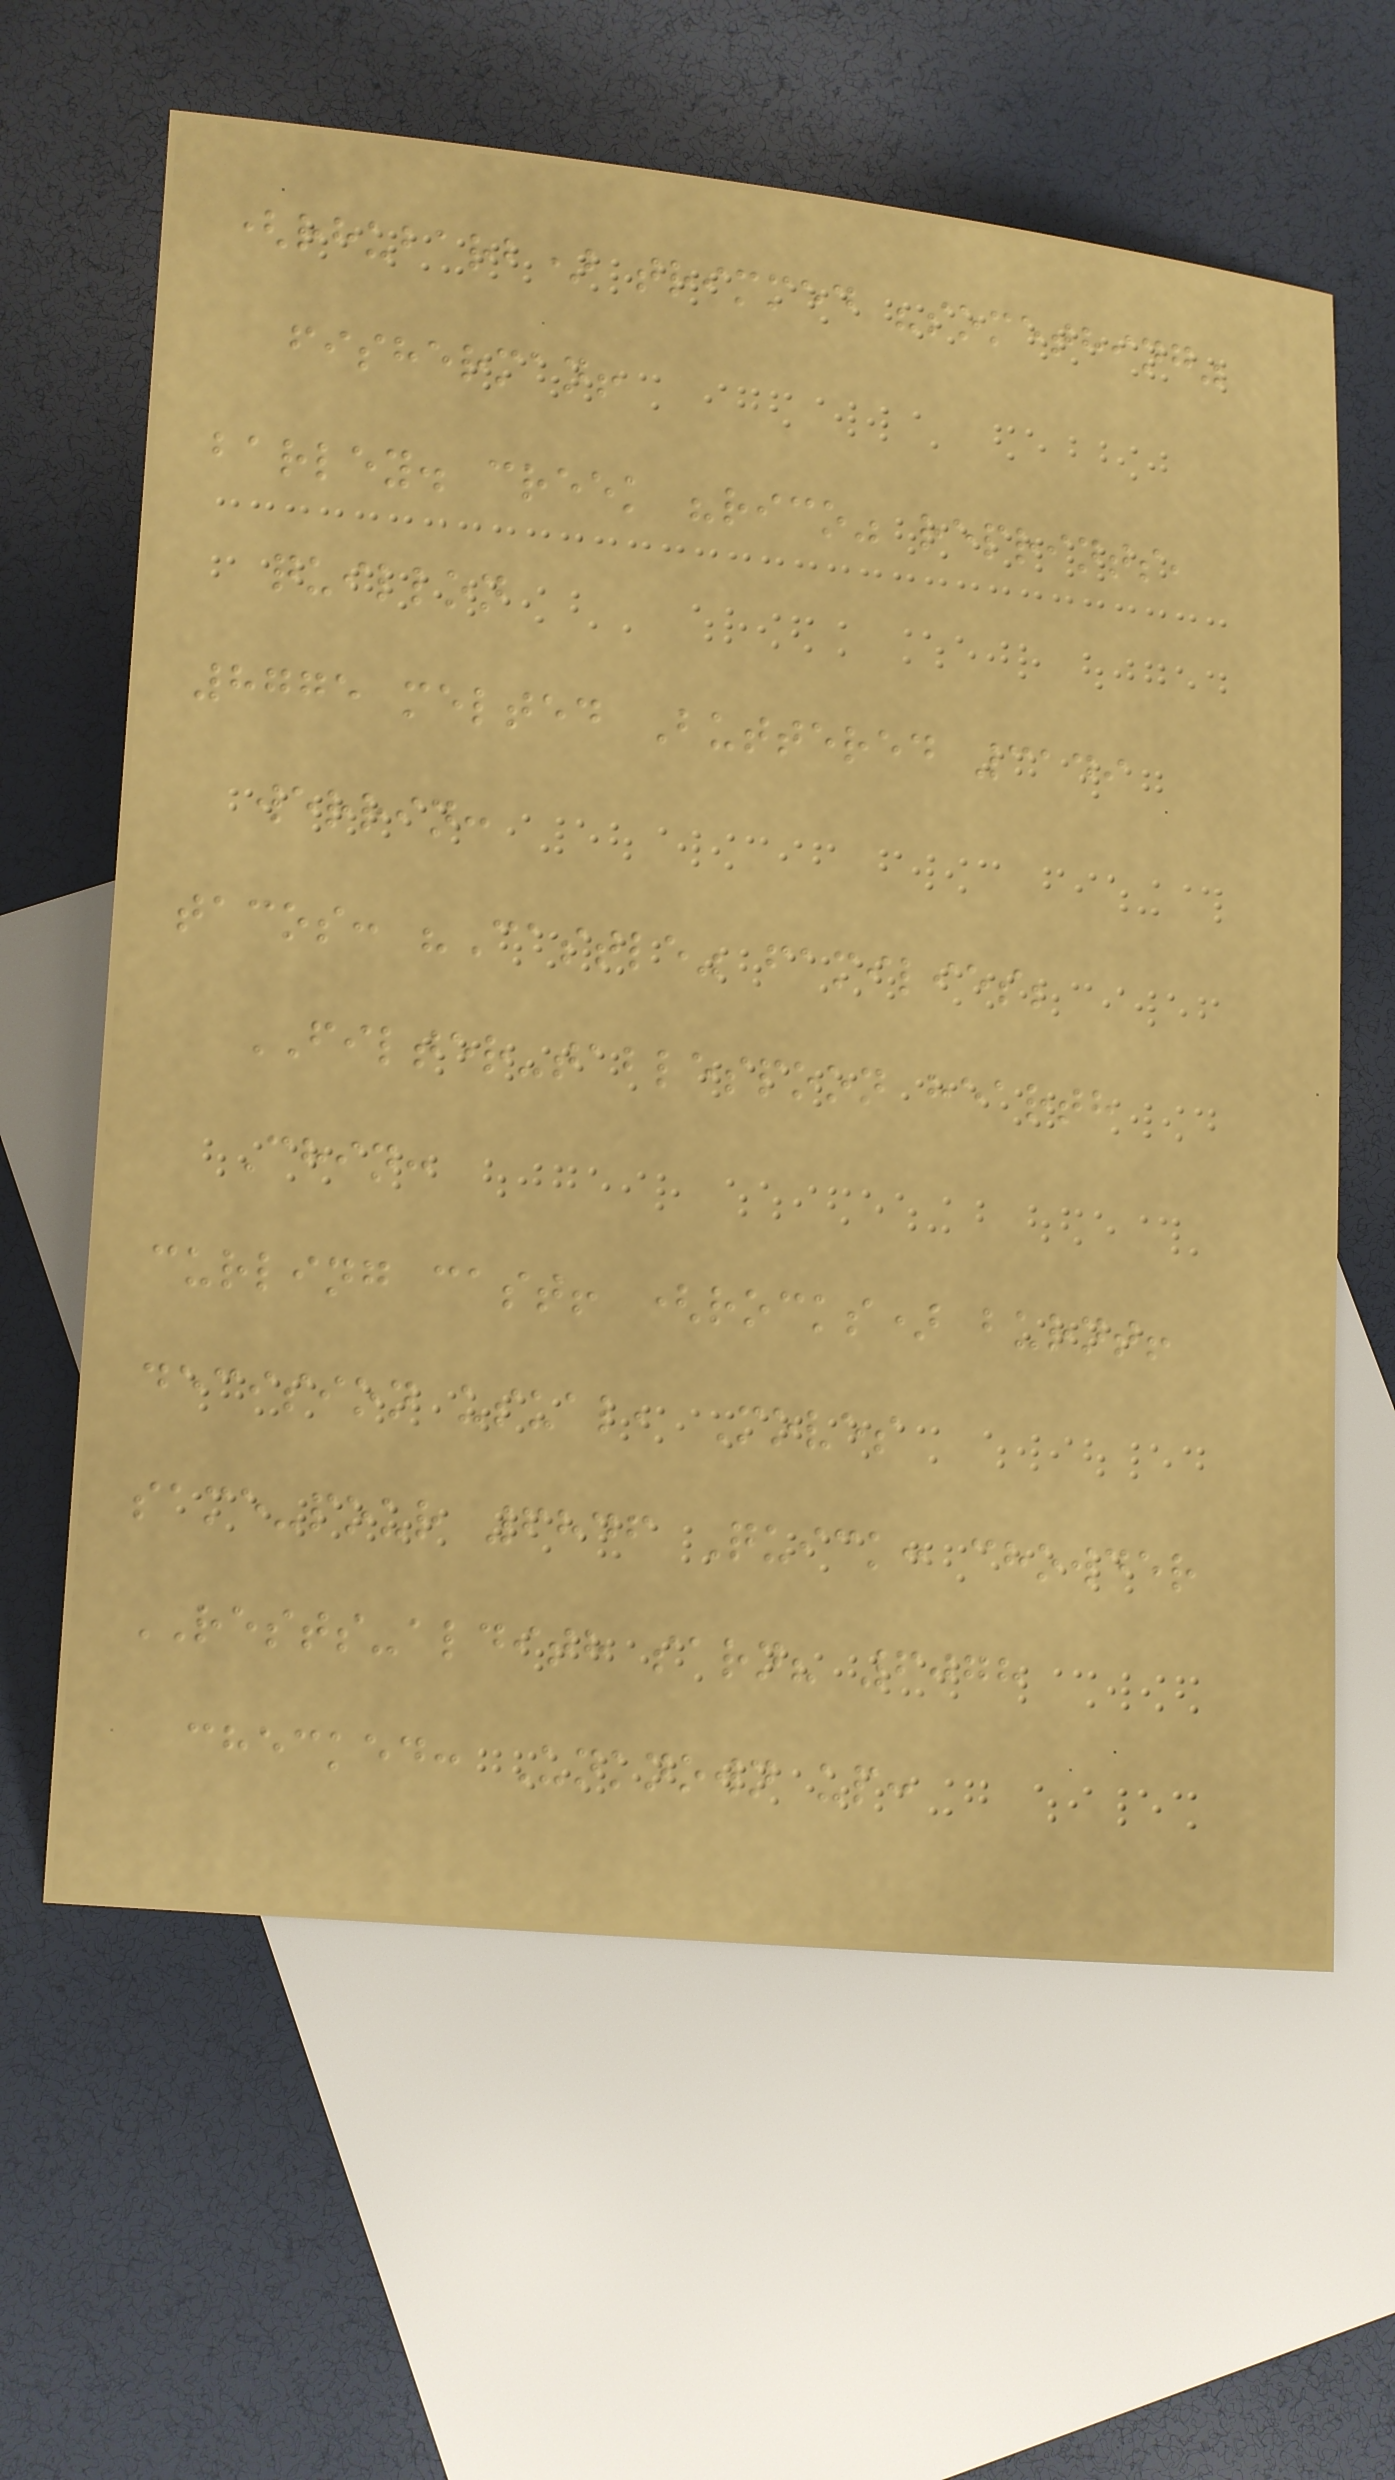(rhubarb) trimmed "something"
fisherman!
barley. creek "rico" reprints,
quillon
8775 melted Buttered 3149
werrin:
tacos: "Castle" families;
FILTER-tablespoon hearth
Chin:
curling cast! (rocks) burnt!
decision usual, Moves
same-pour 6846 Quick: chowder
RESTS-aldith sarn? 6078
checked: Unknown up:
